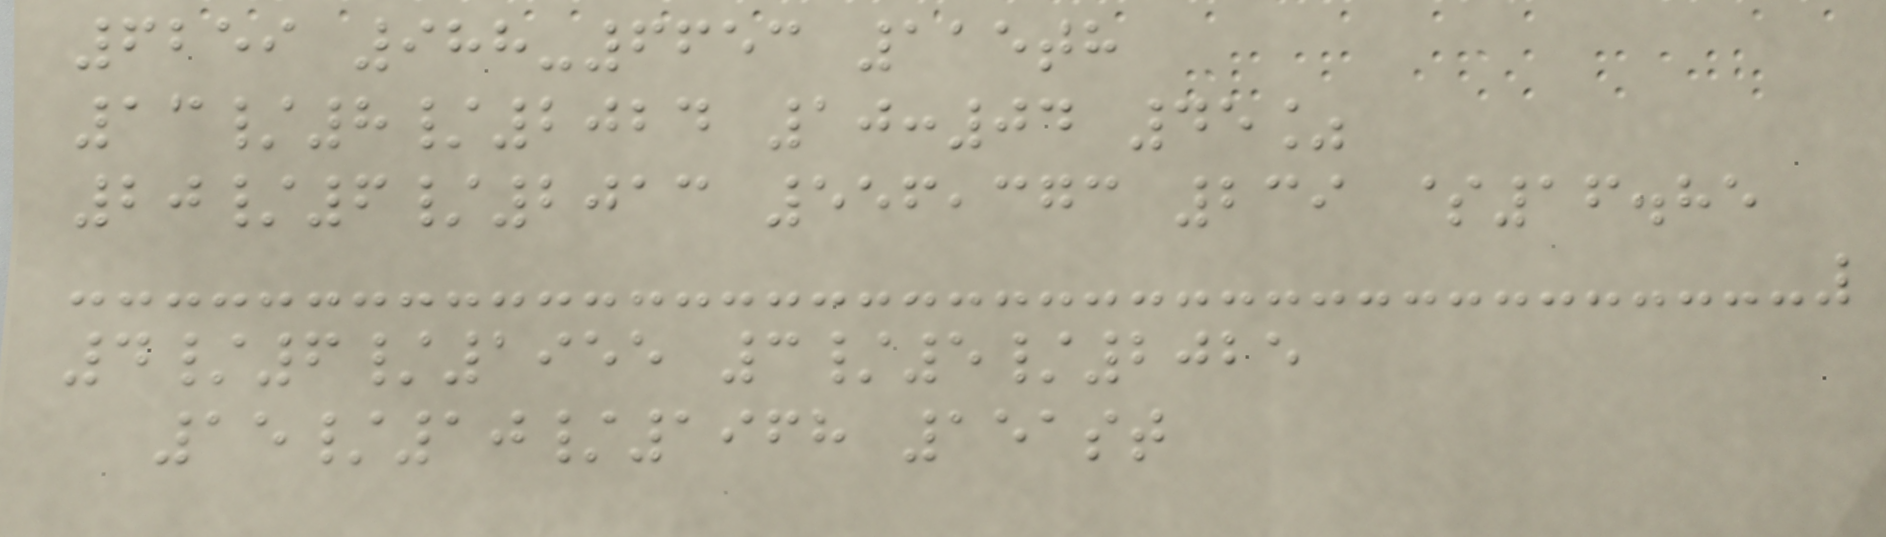6259 988-6653 115th
13/8/2024 10:04 45%
20/6/2013 556,373 239 $16.85
4/6/1955 3/5/2025
15/10/1968 151st
